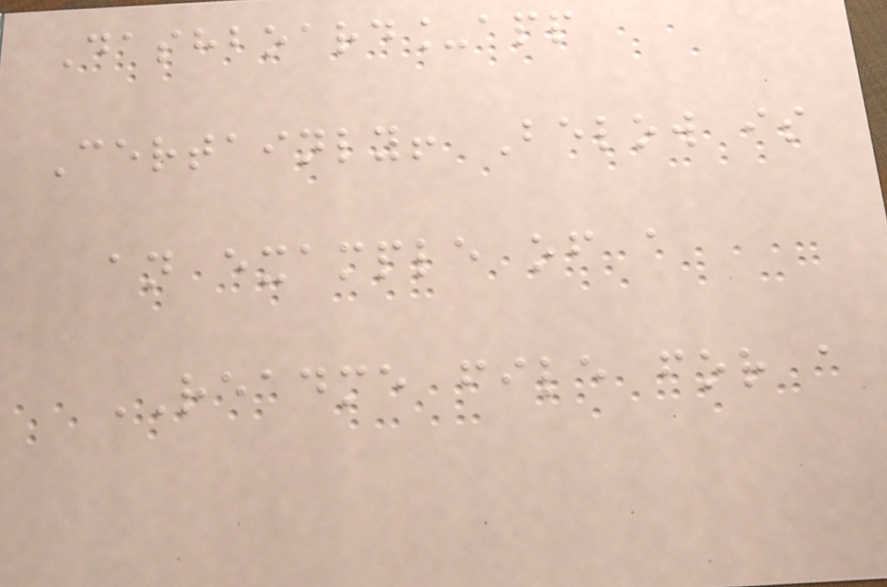Dashboard_app
Certainly! Below is
an example of a
README file for a
